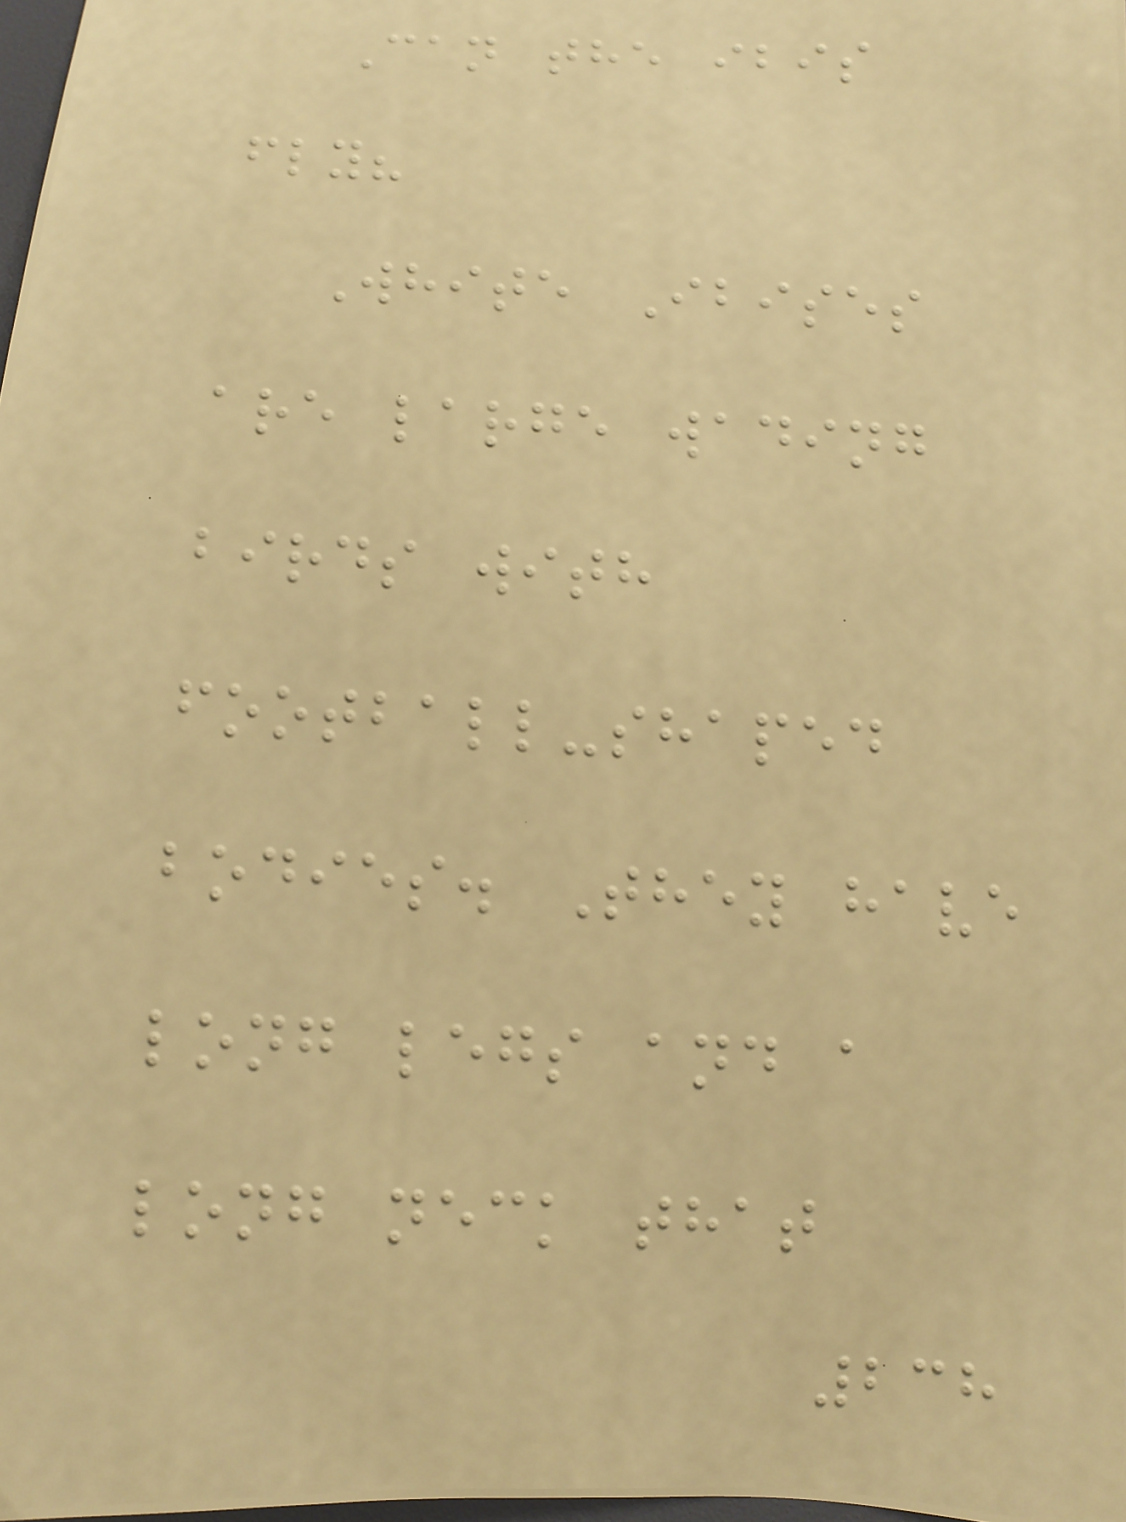Can the ibis
fly?
White Ibises
are large wading
birds with
football-shaped
bodies. They have
long legs and a
long neck that
238
